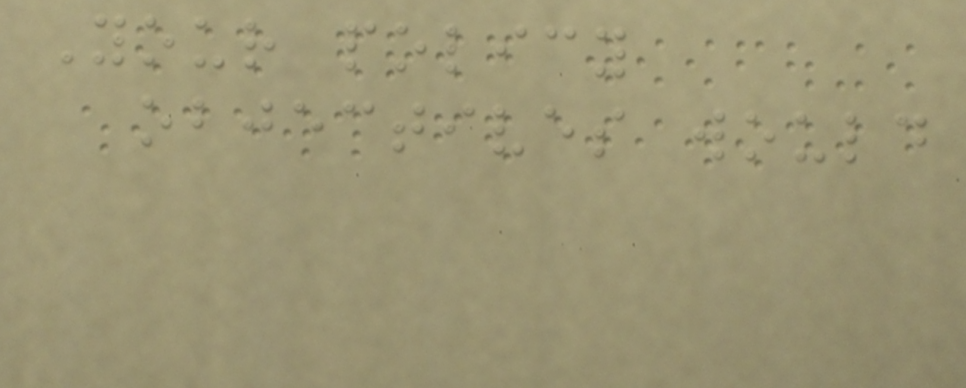Your policy
objectives would
